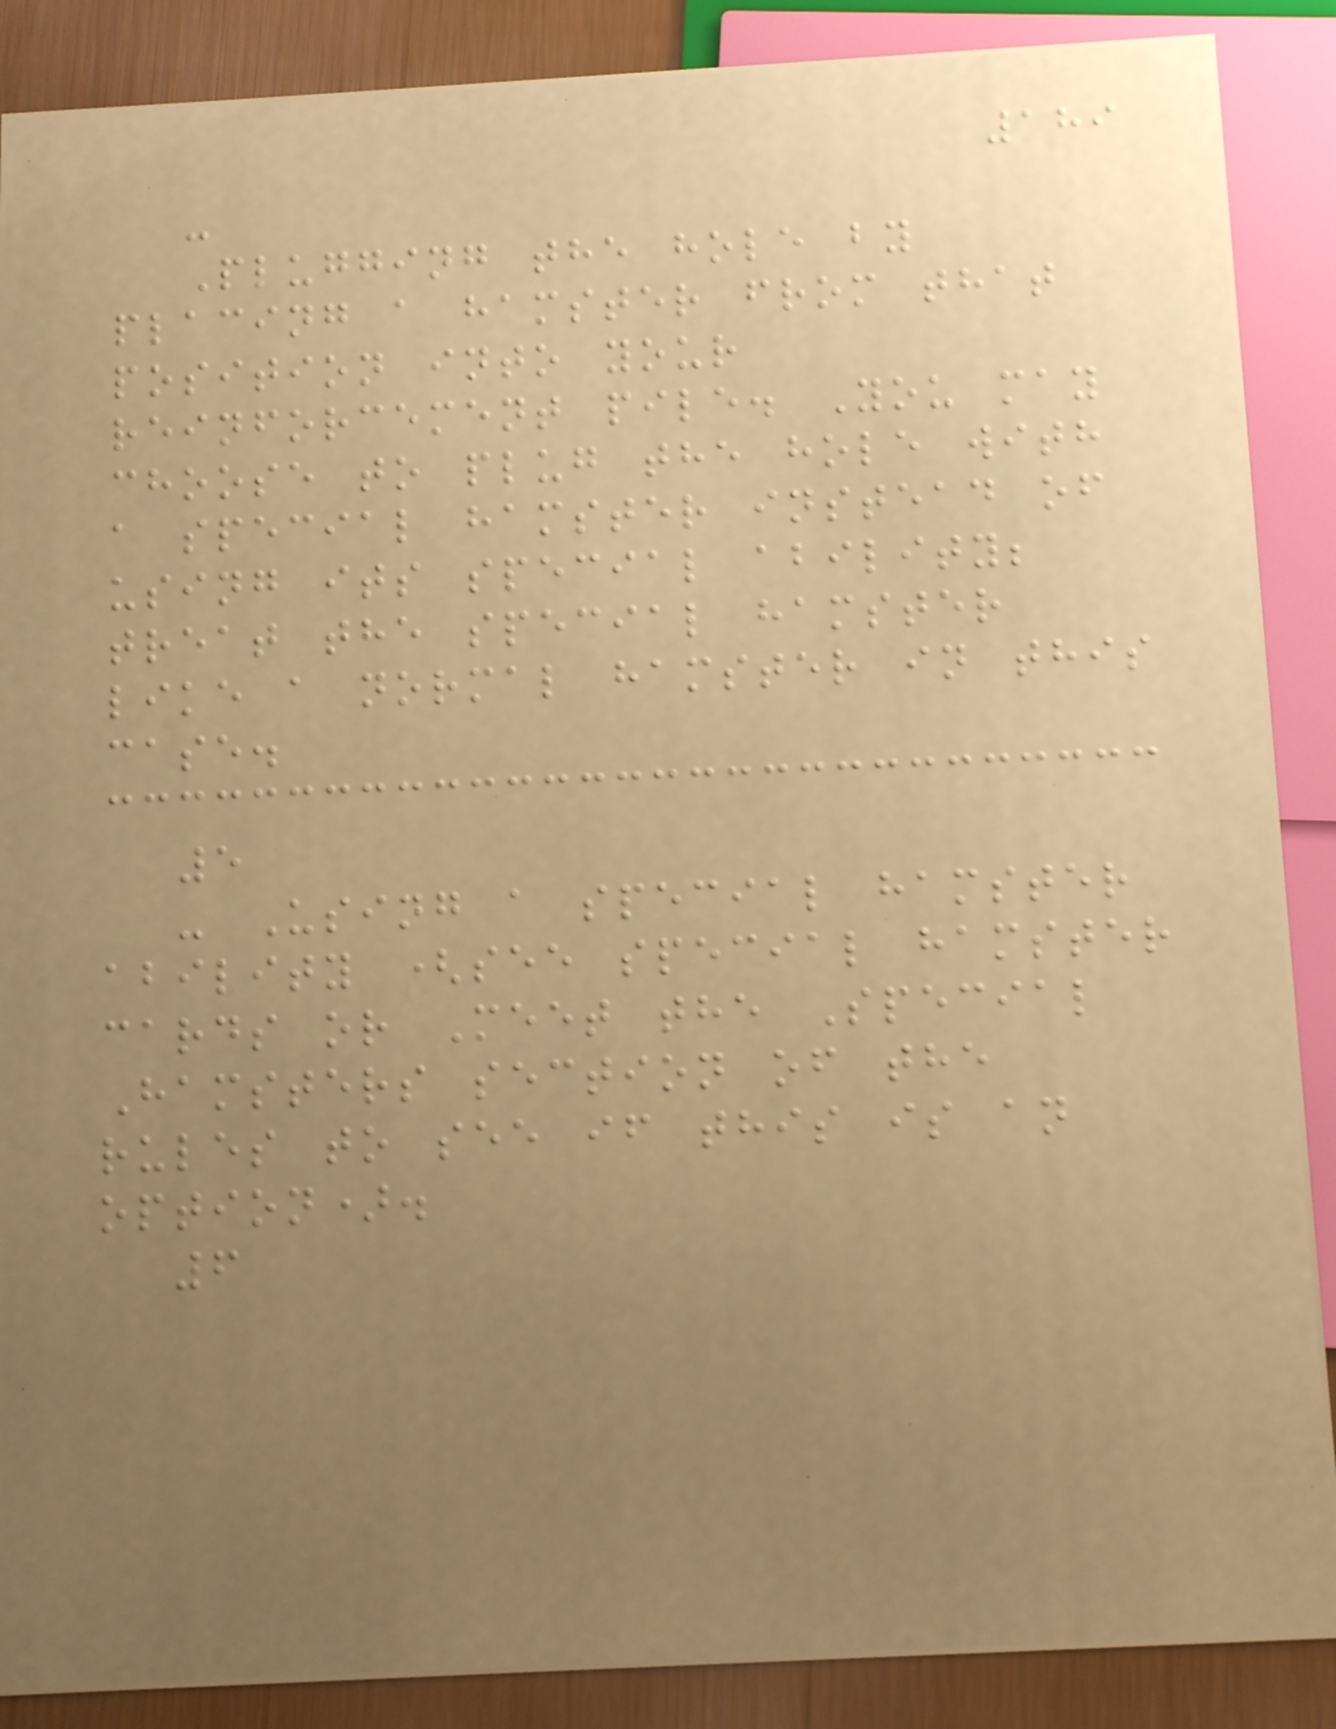189
-
Plugging the hole by
placing a hamster from that
position into your
reinforcement pile. You may
choose to plug the hole with
a special hamster instead of
using its special ability;
treat the special hamster
like a normal hamster in this
case.
5
- Using a special hamster
ability (see special hamster
cards or Meet the Special
Hamsters section of the
rules to see if this is an
option).
6
